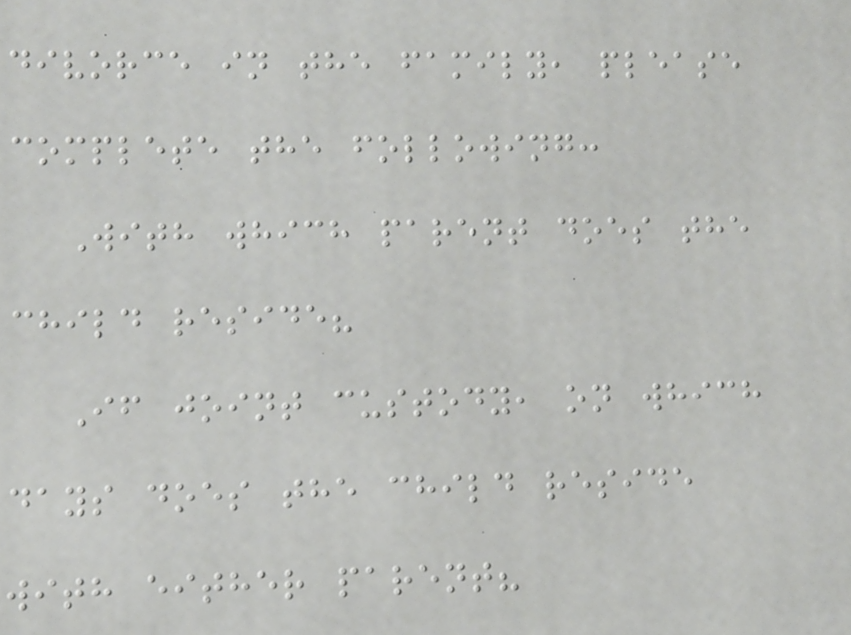divorce in the family, please
complete the following:
With which parent does the
child reside?
If joint custody, on which
days does the child reside
with either parent?
